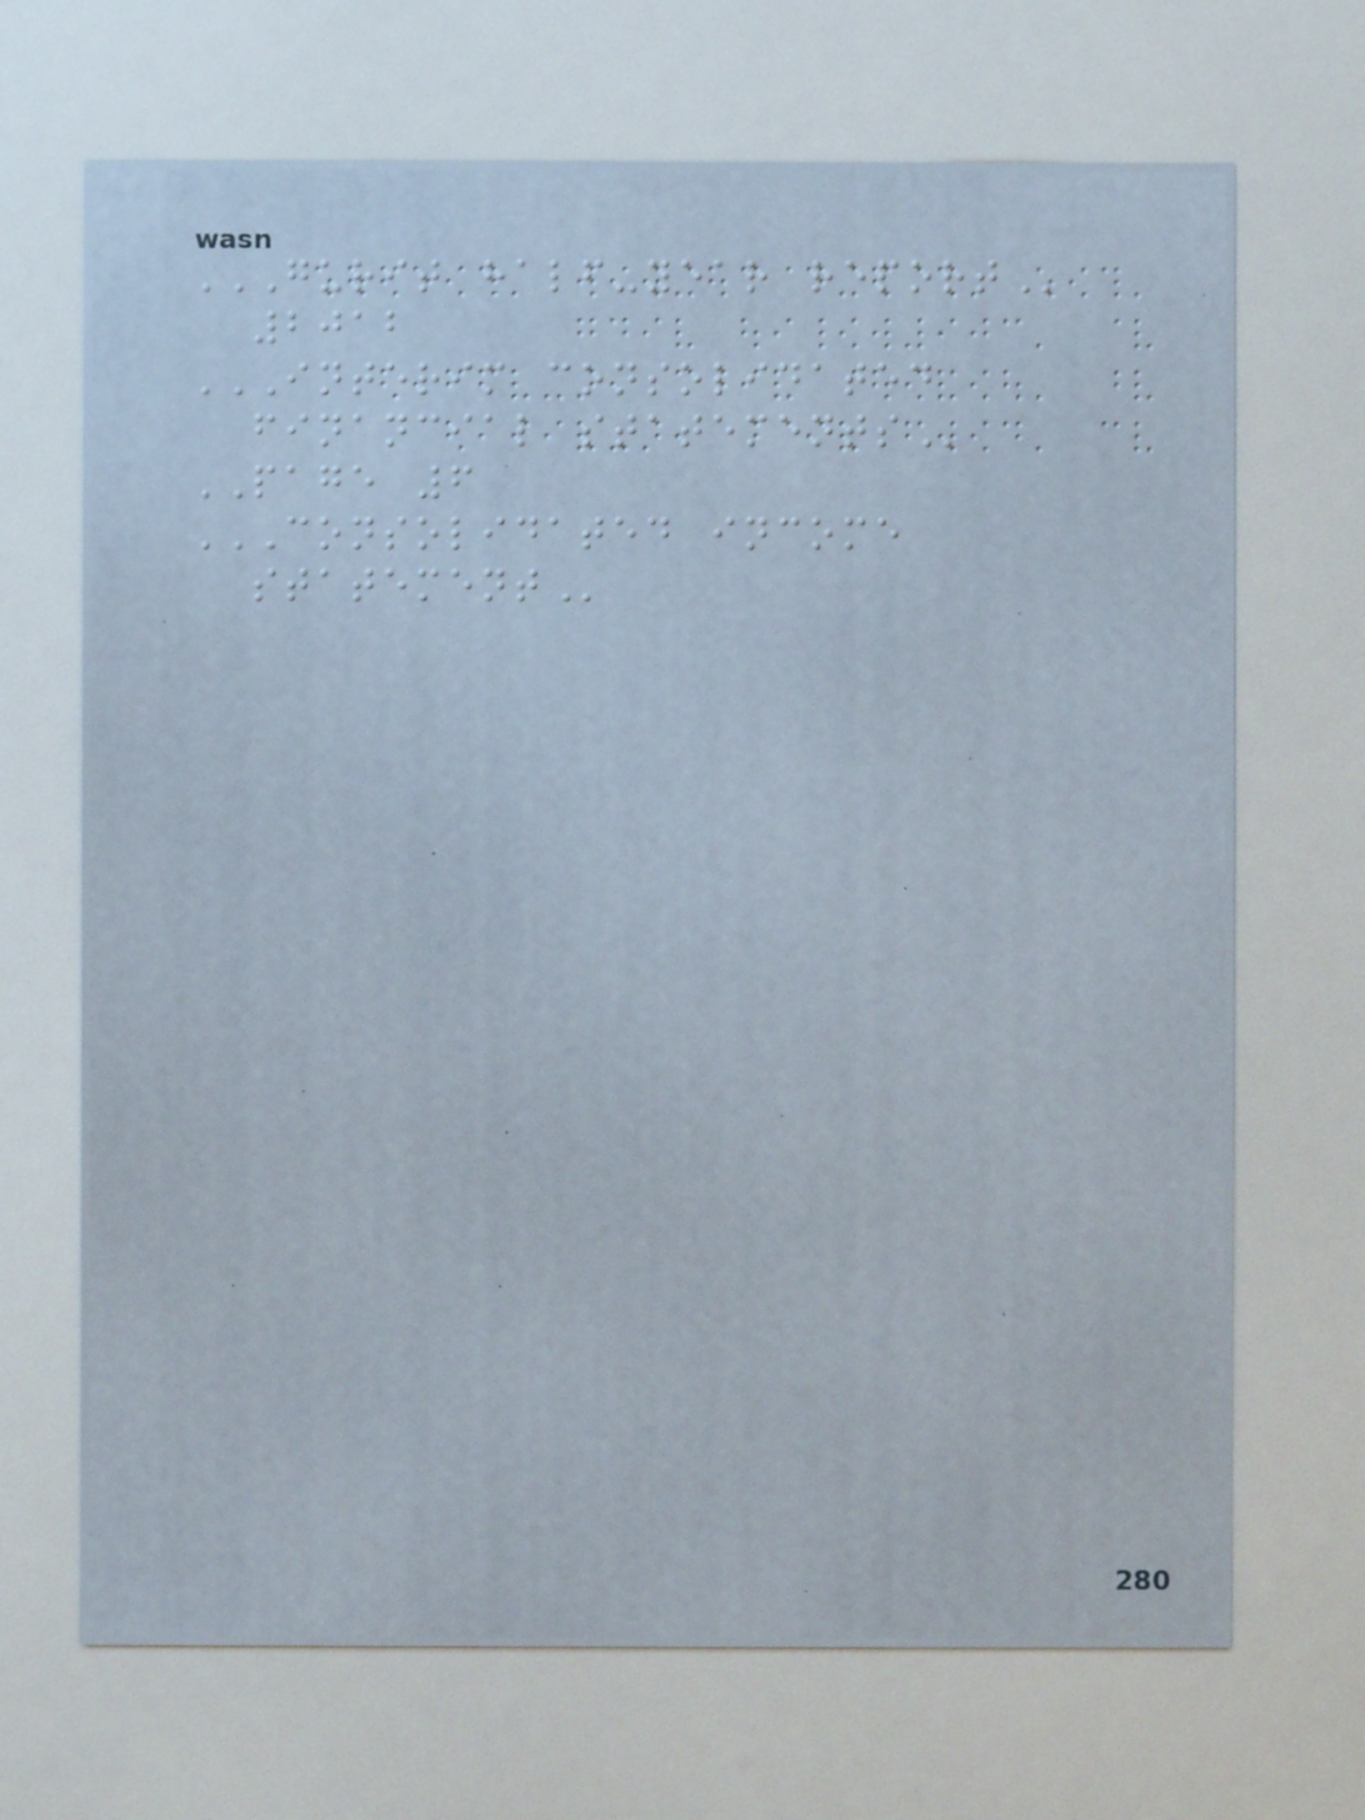GURIT HALF-YEAR REPORT
2012
INTERIM CONSOLIDATED
FINANCIAL STATEMENTS
PAGE 6
CONSOLIDATED INCOME
STATEMENT
